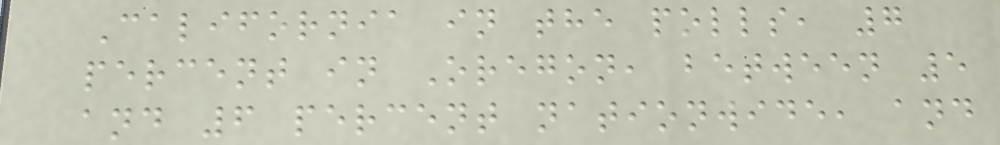California in the polls, 7
percent in Oregon, between 5
and 6 percent nationwide, and
